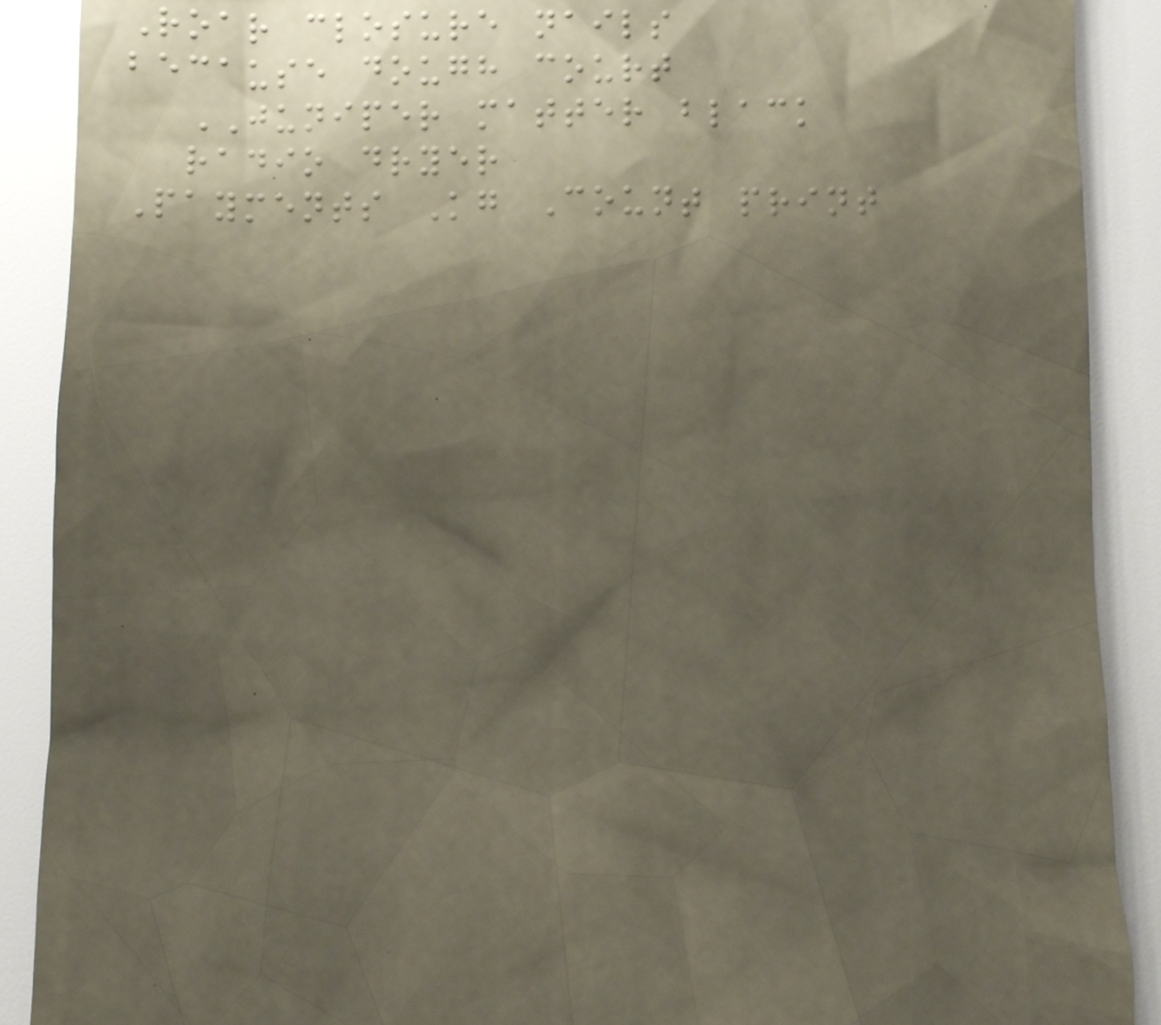Roar closure nails
because dough court
JUNIPER matter black
radio dryer
Payments Kg Count print
